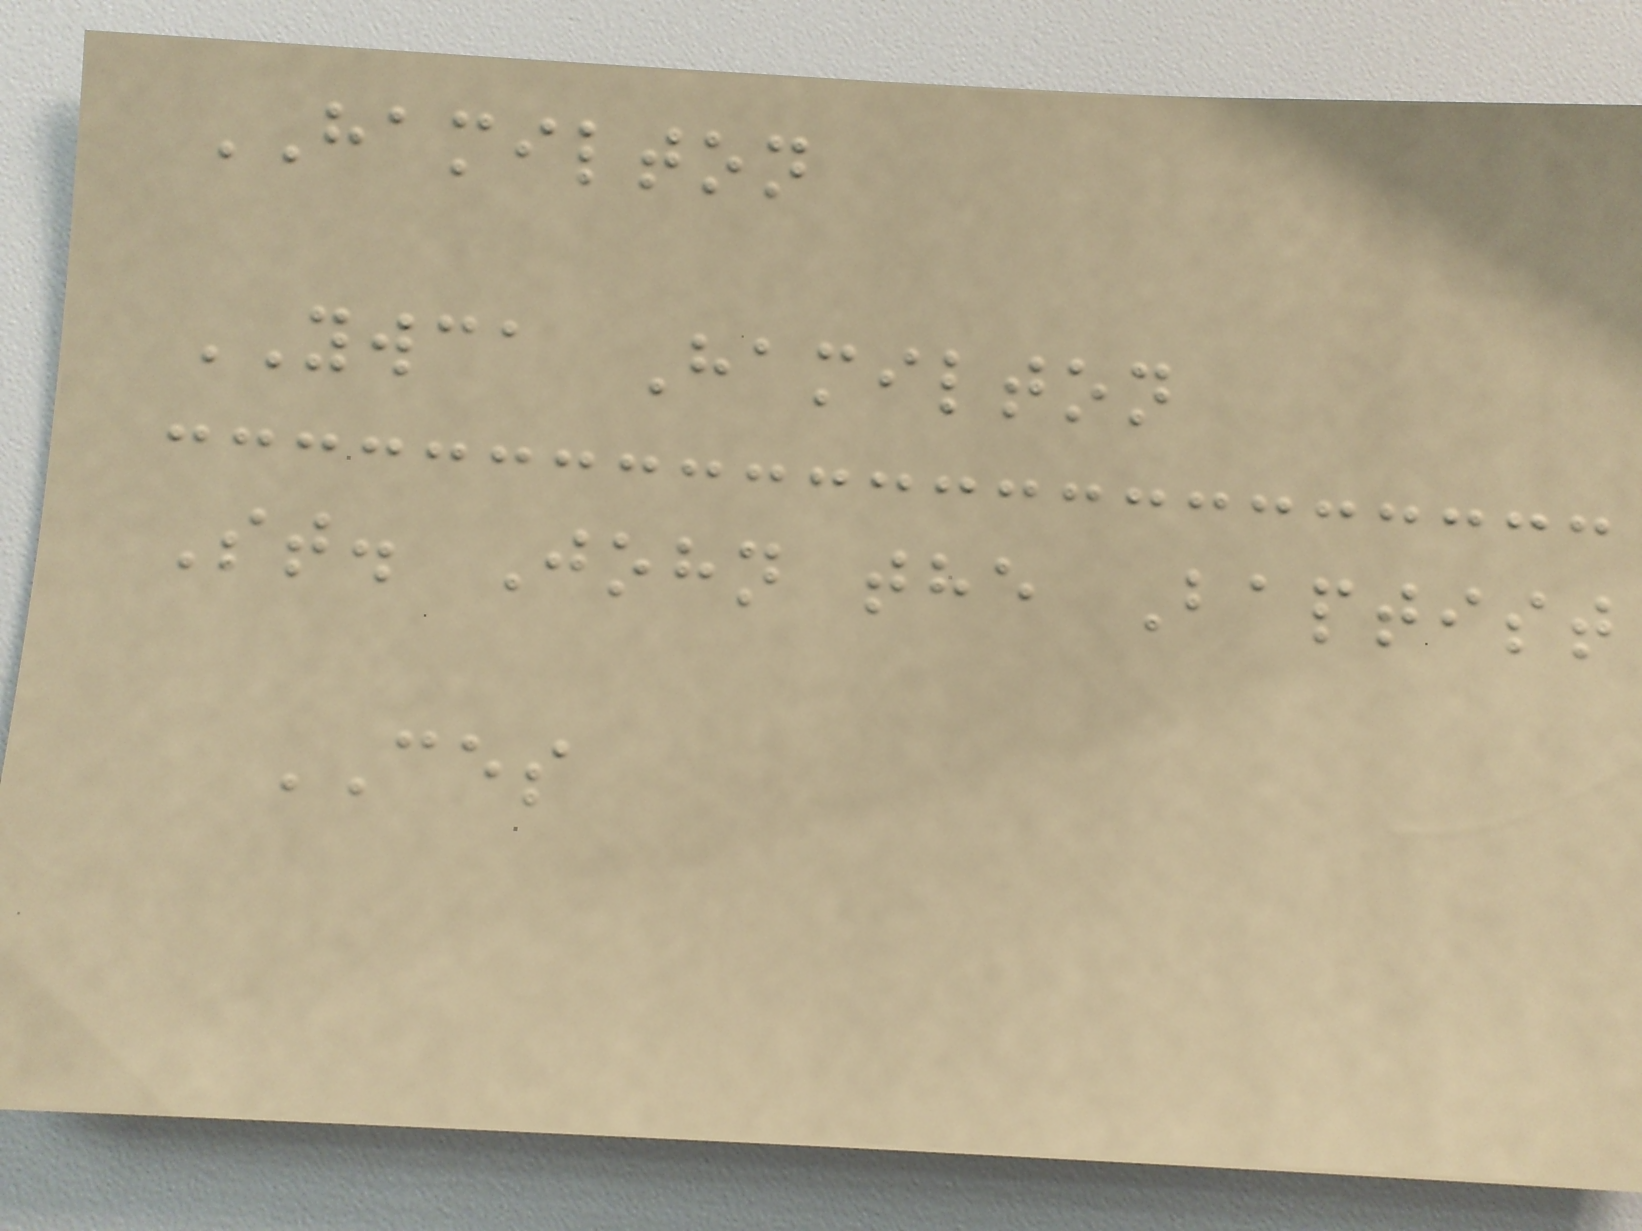HAMILTON
YWCA Hamilton
St. John the Baptist
CES
